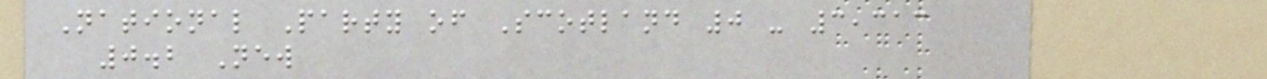National Party of Scotland 0 - 3,313
0.2 New
